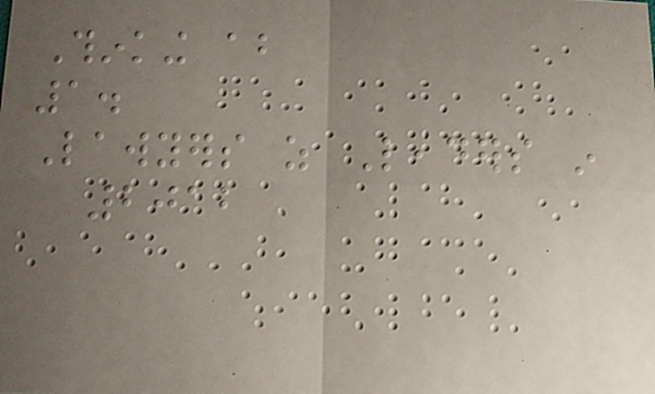Thinking about
1.
Lawyers as Leaders in
2012
